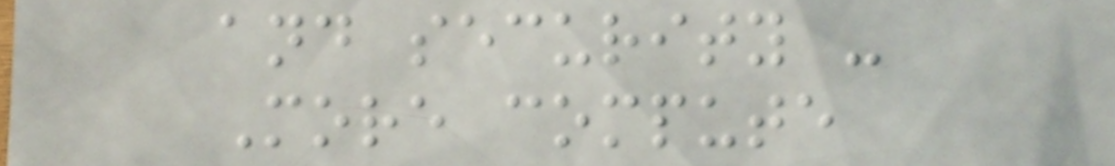and security -
More compute
